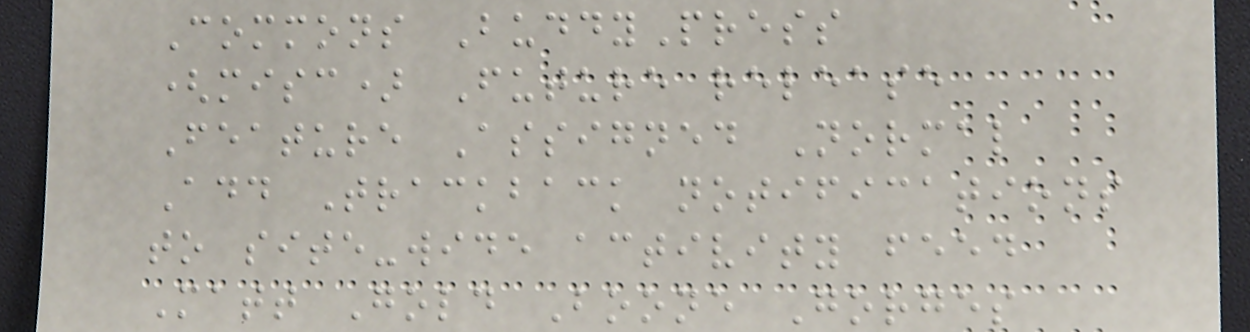Commons BuddyPress
(misc) Future release
Feature Assigned Normal
Add Trackback notifications
to site-wide activity feed
Matt Gold Boone Gorges
